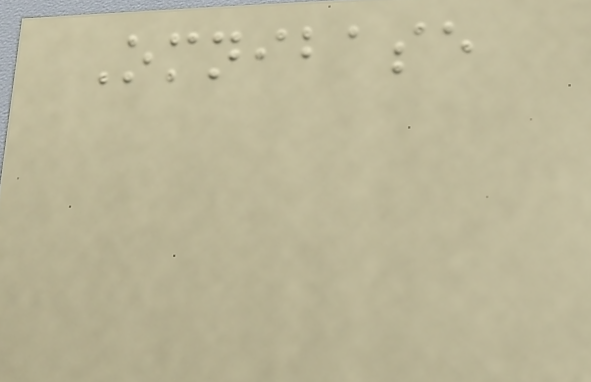Omnibase
